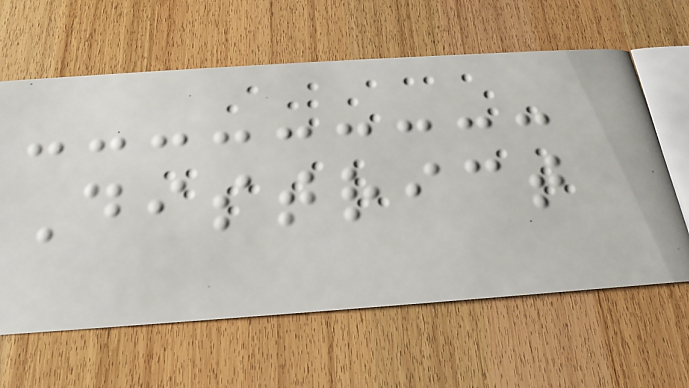District
